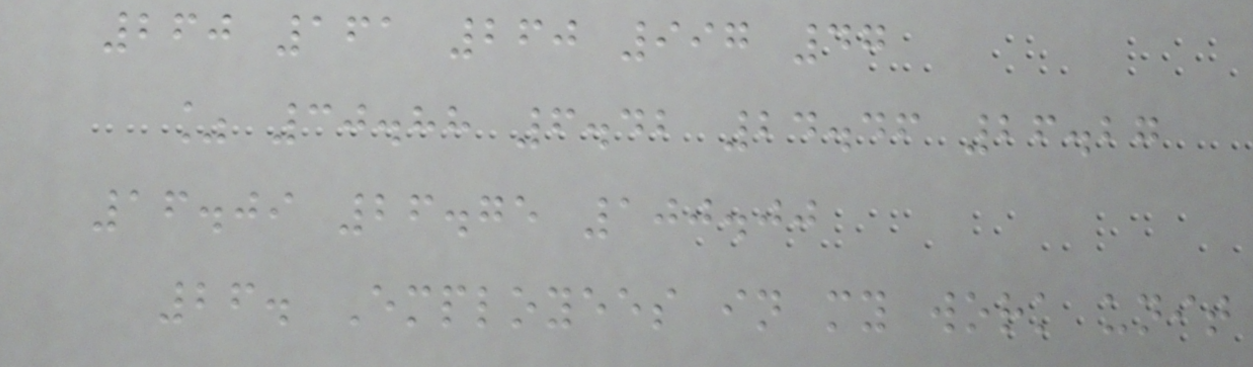260 161 260 997 47
% 30.88 6.42 24.46 26.27
16.09 26.75 100.00
26. Employees in my work unit
